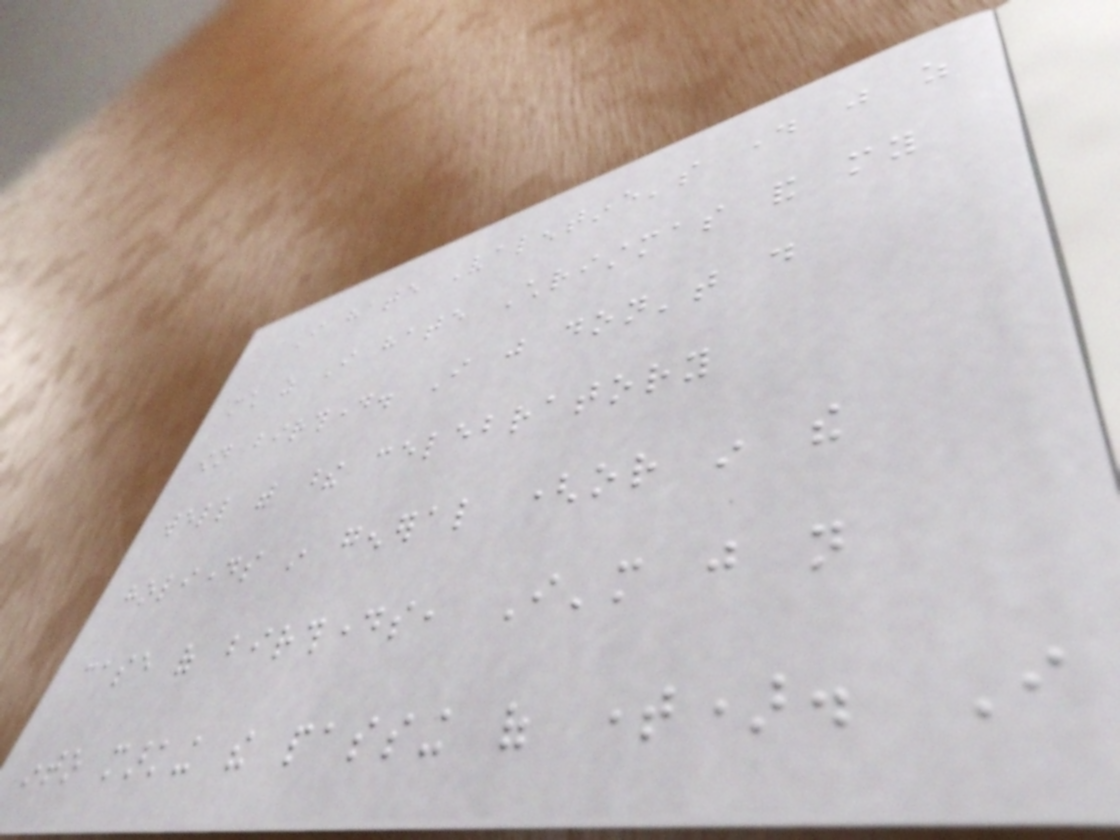I hate Valentine's day just as
much as I hate Christmas and my
own birthday. I just don't do
well with these celebratory
holidays in general (or in the
case of birthdays, I'm just not
into marking the passing of time). I
